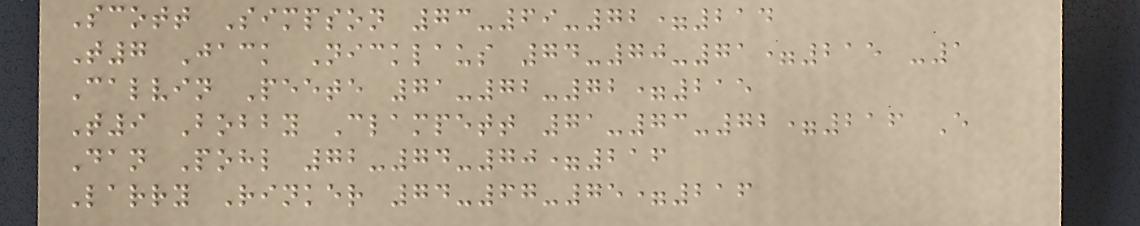Scott Simpson 73-69-72=214
T7 Jack Nicklaus 74-70-71=215 -1
Calvin Peete 71-72-72=215
T9 Bobby Clampett 71-73-72=216 E
Dan Pohl 72-74-70=216
Larry Rinker 74-67-75=216
